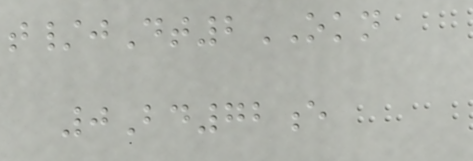t/jDt2OKN
0Bd72e
